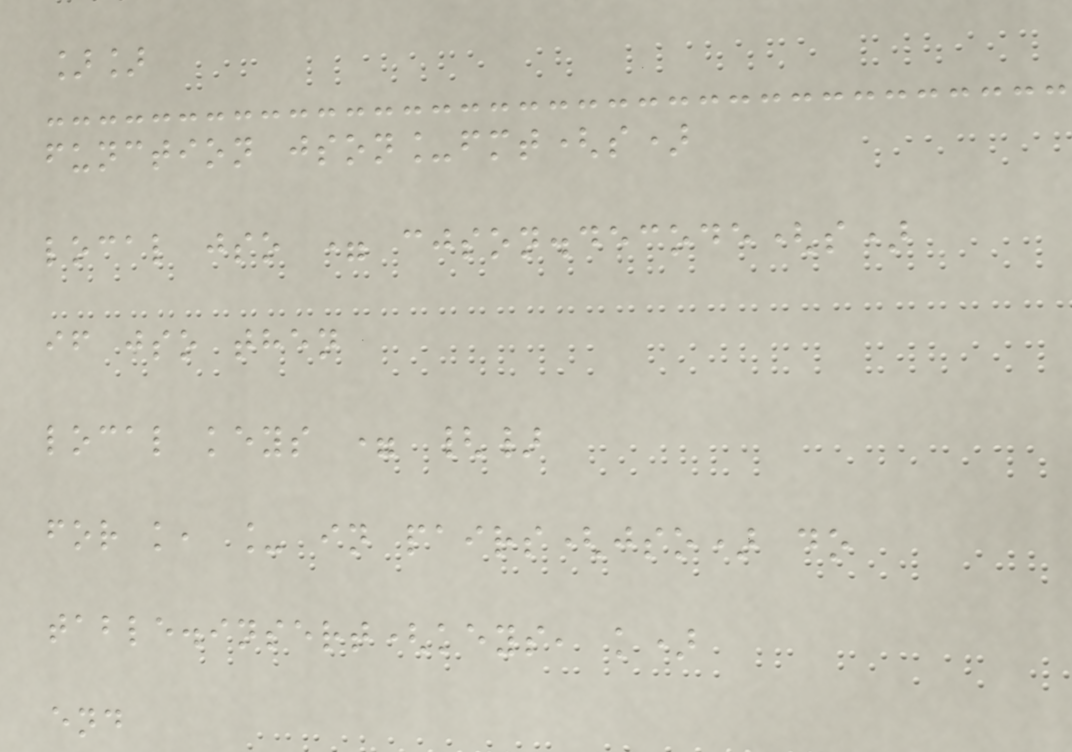]]
function json_fmt(s)
local jso = cjson.decode(s)
if jso then
local keys = {}
for k, _ in pairs(jso) do
table.insert(keys, k)
end
